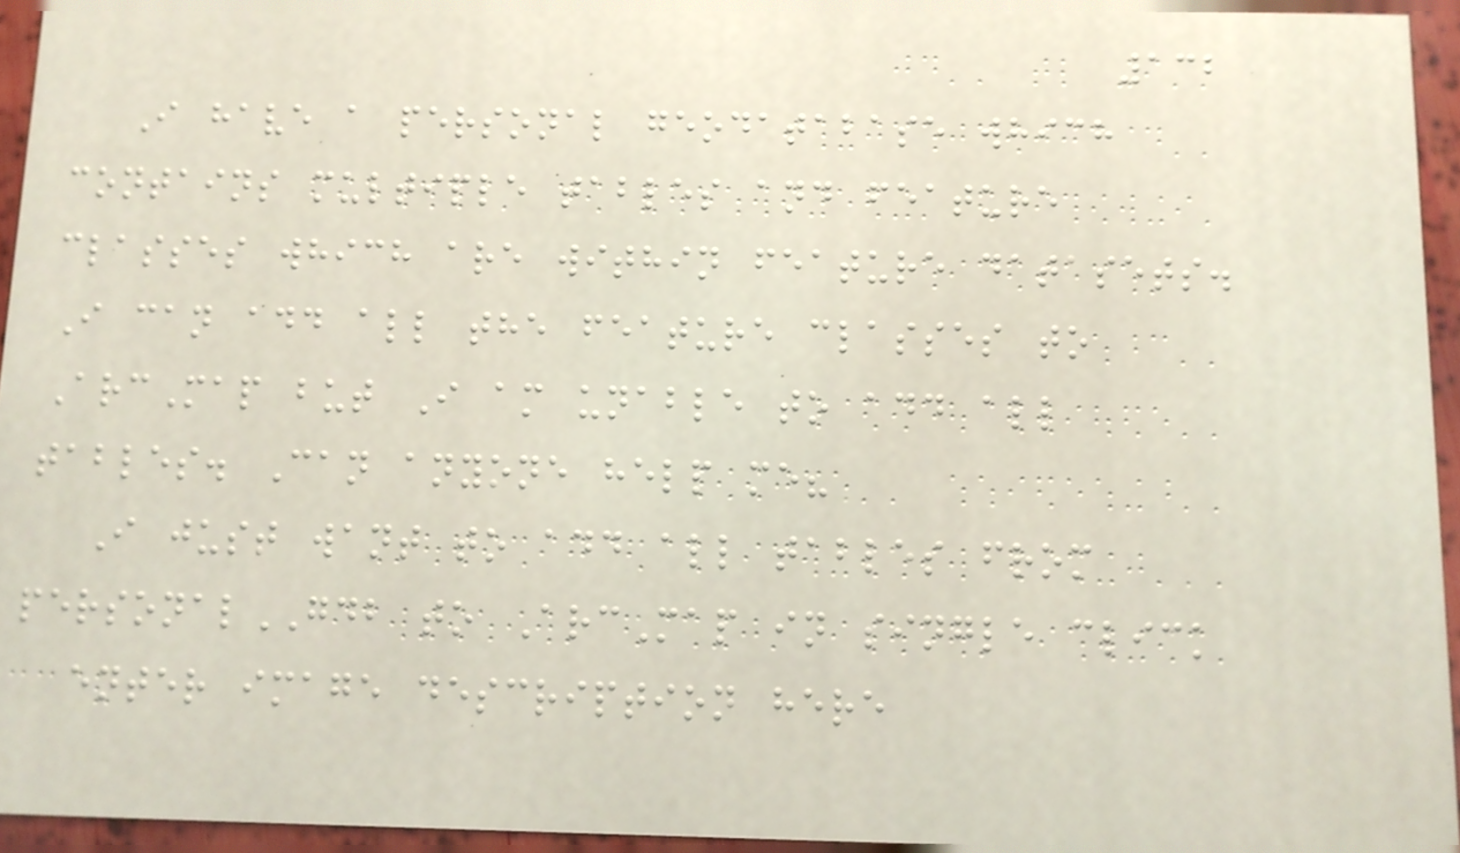132
I have a personal geodatabase which
contains multiple tables and feature
classes which are within feature datasets.
I can add all the feature classes to
ArcMap but I am unable to add all
tables. Can anyone help me?
I just want to add all tables from
personalGDB to ArcMap in single click
enter image description here
